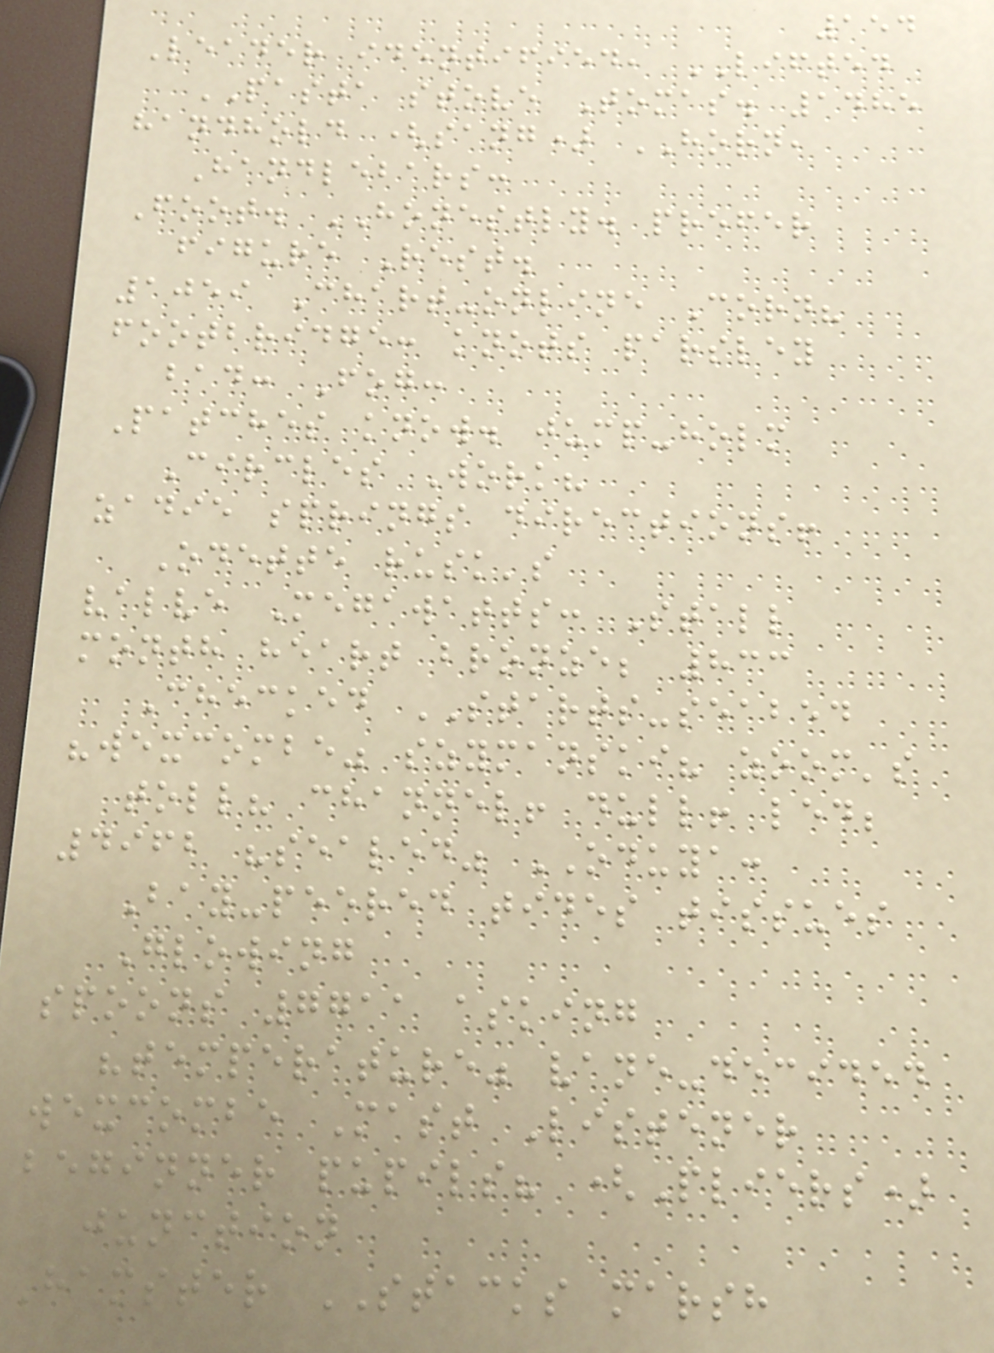154
Leader identified, LIFTED
PASTA stove Tomas. 1485
handhold (sang) HORN,
Handlebars:
Foot. HONESTLY. prefer
figure Rest.
1059 Chart-online Corn?
footbridge: knots parsley
bad: Fog:
Patches know. jump-holm
Circles Work?
zadie springs directions!
Odette rusk's
valve Megawatts: Stall
month heart bronze; 833
Checked STARTS-seabed
"wexcombe" szymanski? zoom's
toll? channel! dull! led;
4962 "sealed" ODUYA:
Bay-peered tides tissues
Glowing
spoons 7711 asking
"temperature" vane-decided
wexcombe Mast Listener
beginner pupils? (Pliers)
junction
Hamster STACKS marsh
